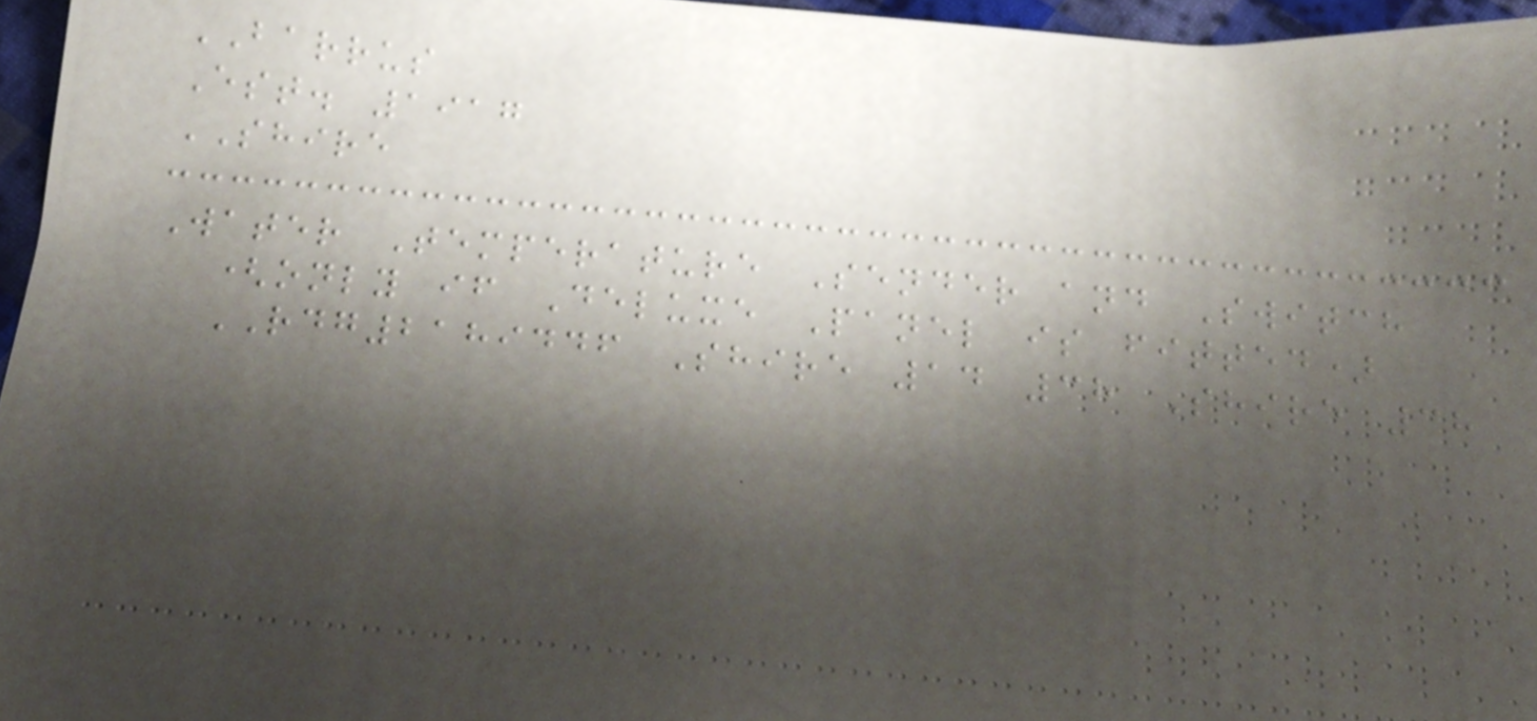BARRUS
Est. 1917
SHIRE
Water Temperature Sender and Switch
(only if Deluxe Panel is fitted)
RDG2189446 Shire 14 38 Shire 38
